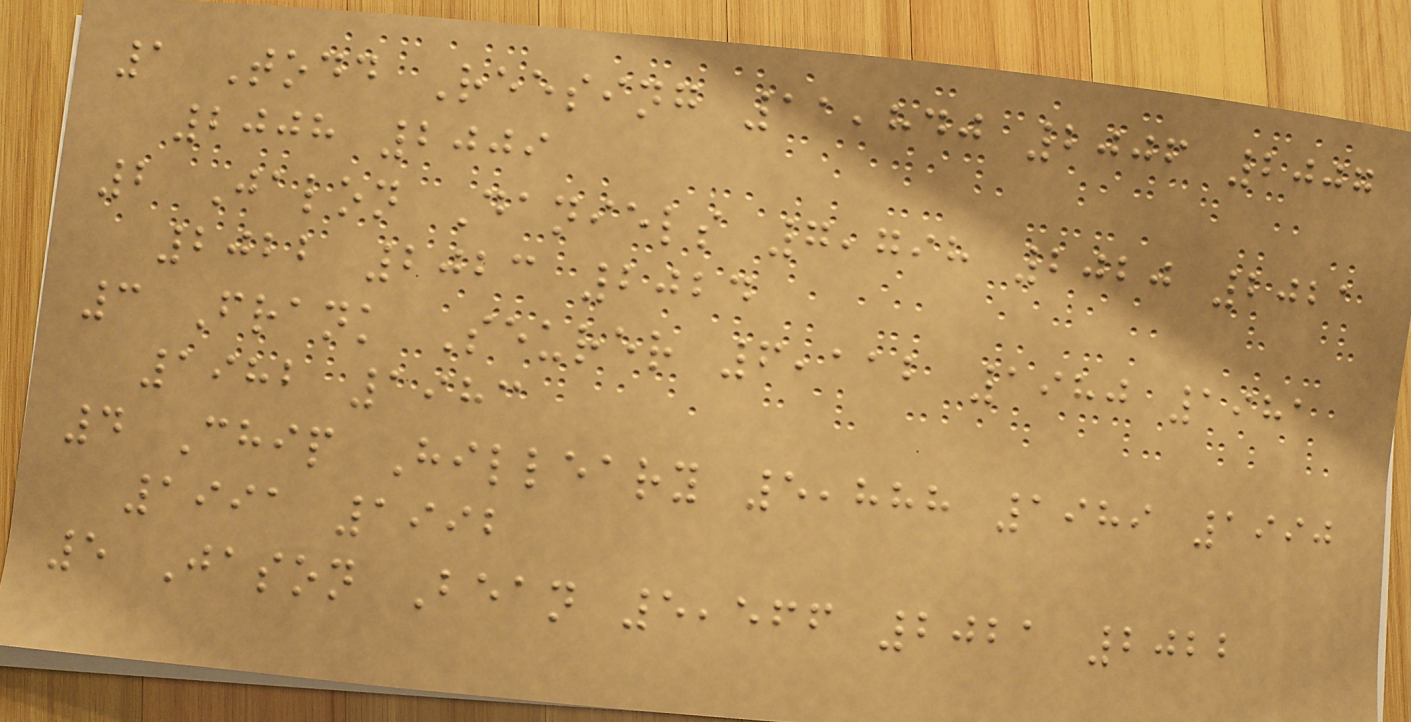1 Todd Reesing 11,840 2006 2007
2008 2009
2 Jalon Daniels 7,798 2020 2021
2022 2023 2024
3 Frank Seurer 6,112 1980 1981
1982 1983
4 Chip Hilleary 5,888 1989 1990
1991 1992
5 Jason Bean 5,566 2021 2022
